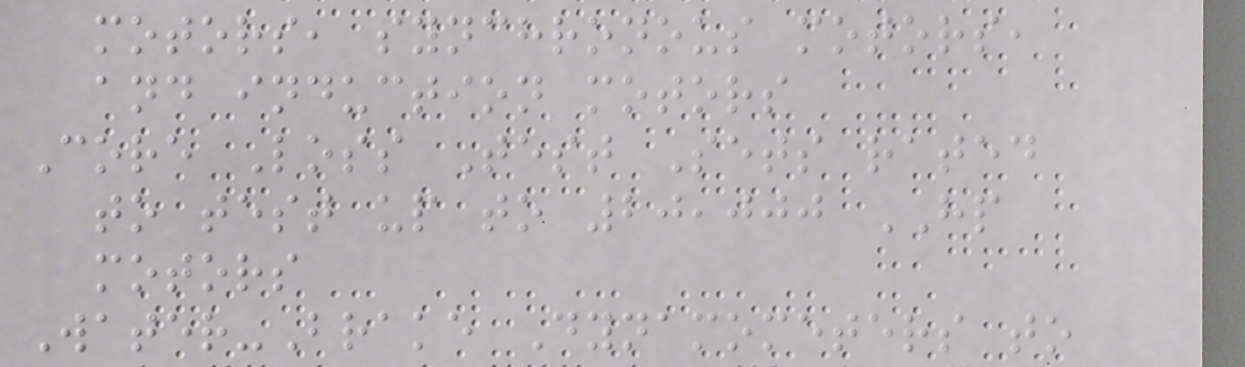motors, synchronous motors,
and induction motors
Core Loss Test Sets rated
to test up to 20,000 HP
motors
Water-Brake Dynamometers to
